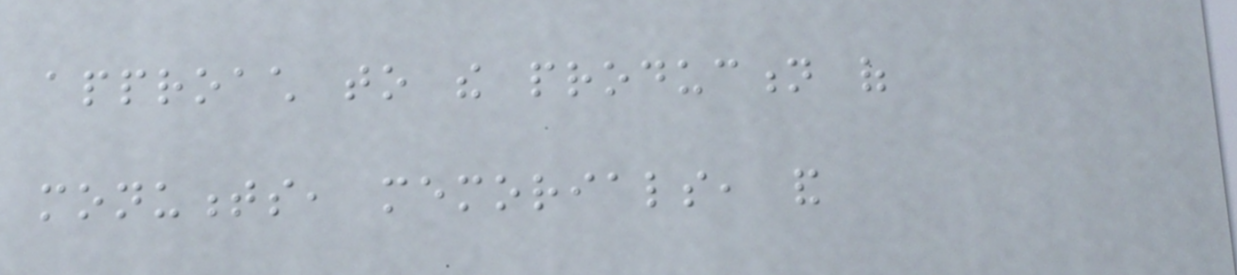approach to the production of
monuments, memorials, and
